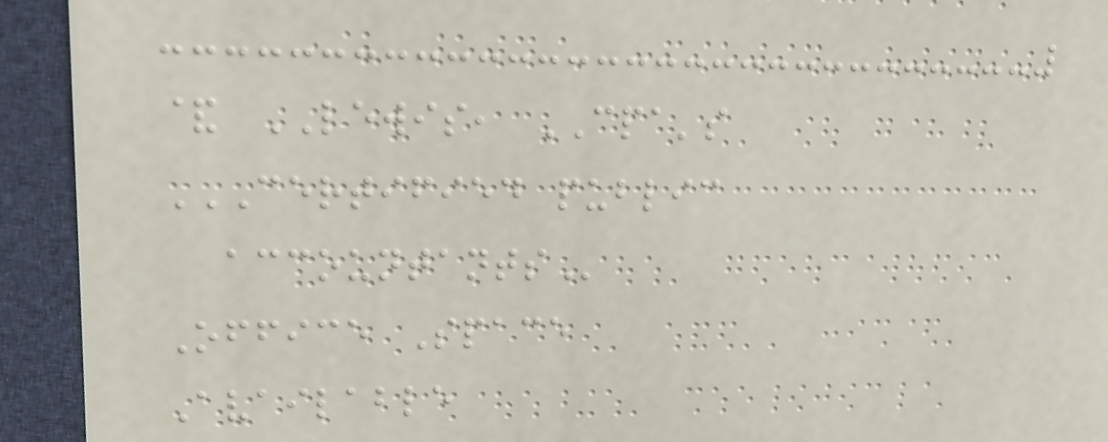& LEWIS, CPA's
CERTIFIED PUBLIC
ACCOUNTANTS
Office Space
Available
